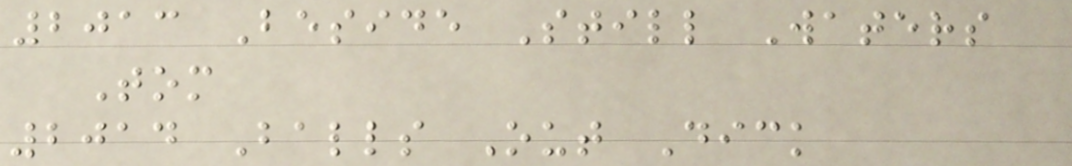2013 Beside Still Waters
Tom
2014 Balls Out Dick
